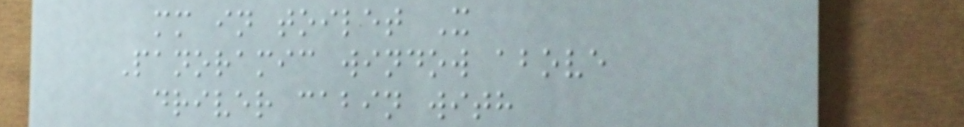mm in toilet X
Panoramic window above
driver cabin with
